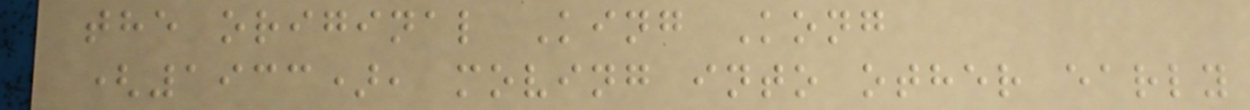the original King Kong
(1933), moving into other early
